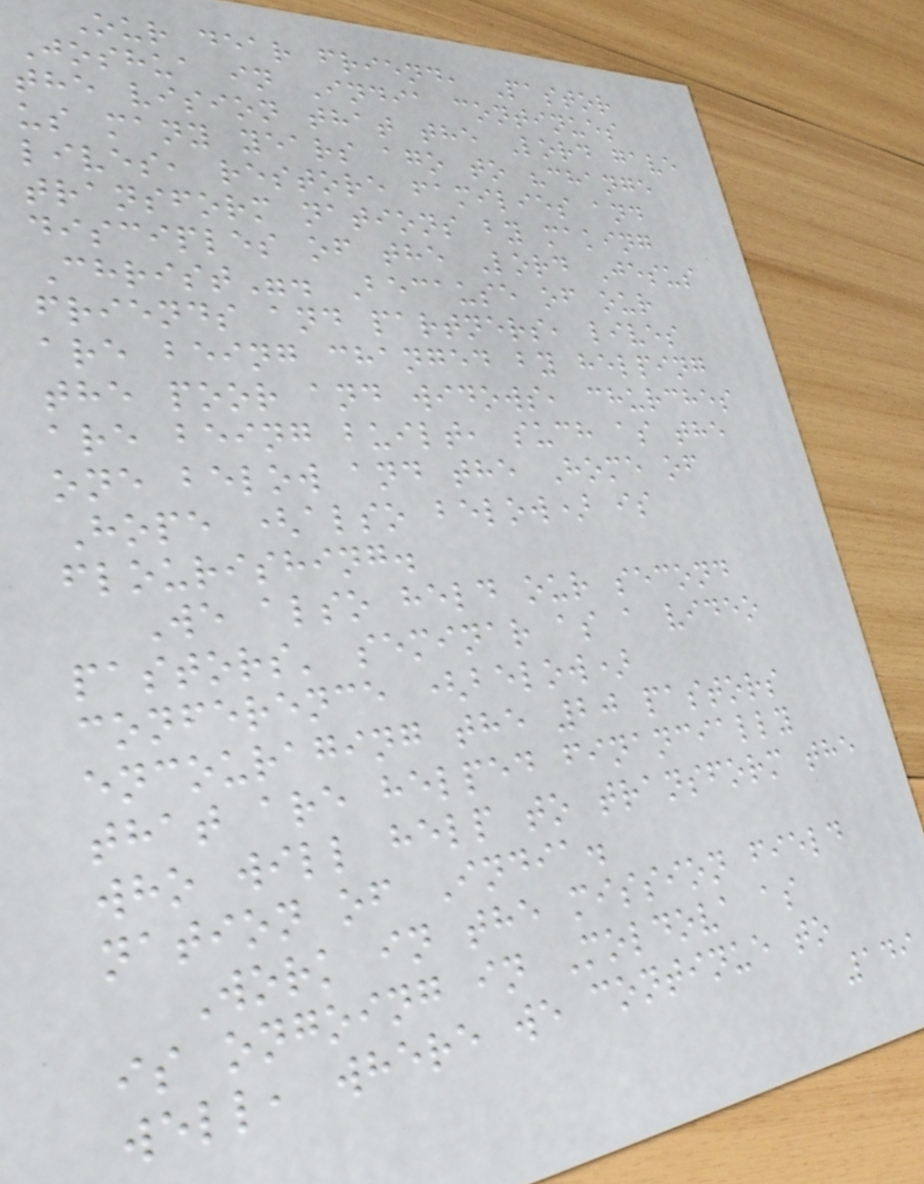Our dear friend, Pastor
Joshua in India continues
the vision that the Lord gave
us many years ago to "change
lives, restore families and
transform nations by making
disciples of the Lord Jesus
Christ". Because of our
friends and partners, lives
are being changed by helping
the poor and widows, churches
are being built, such as the
one below and the Home of
Hope (also below) is
flourishing.
We also held our second
pastors' seminar as a video
conference (below)
encouraging the 20 pastors
that are helped financially
who will help to transform the
nation of India.
Work in the mission field
is ongoing in Moldova as
well, where we continue to
149
